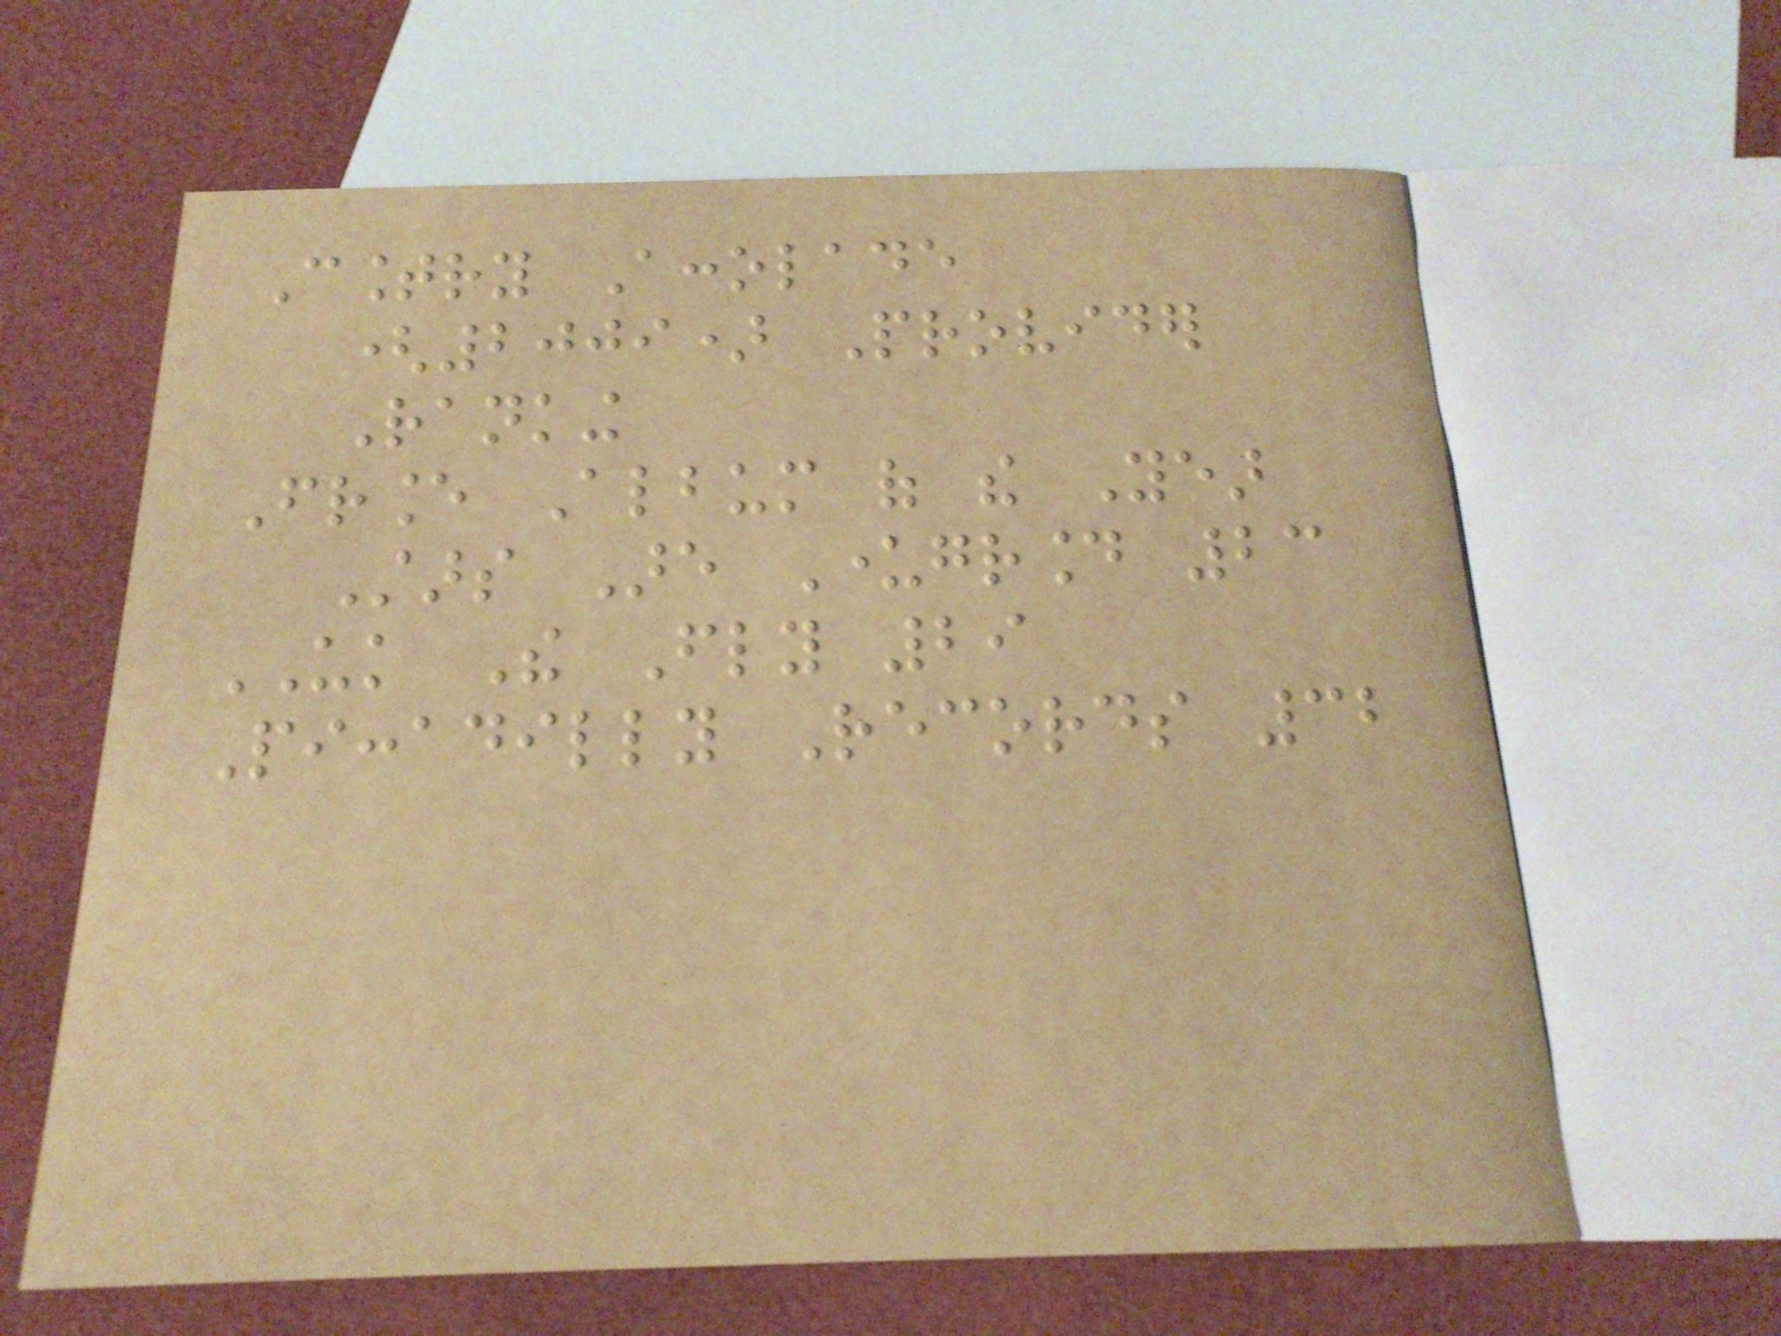Country Accolade
(2009) Provider
Ranking
France Album of the Year
Stars Are Underground 23
UK The Fly 29
Piccadilly Records 32
